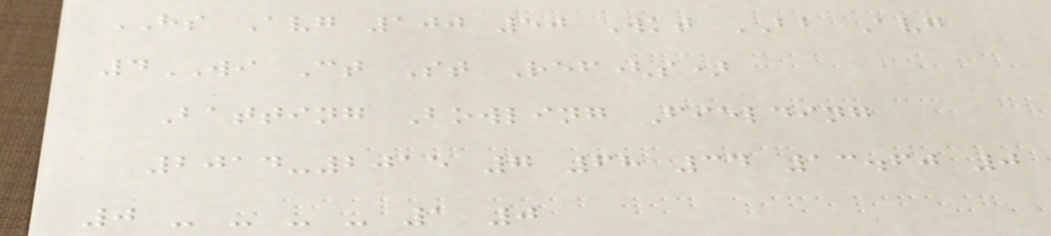HS Avg 100 50 Wkt BB Avg
4WI Ct St Ref(s)
Batting Bowling Fielding
2014-2015 7 68 34 13.60 0
0 - - - - 1 0
